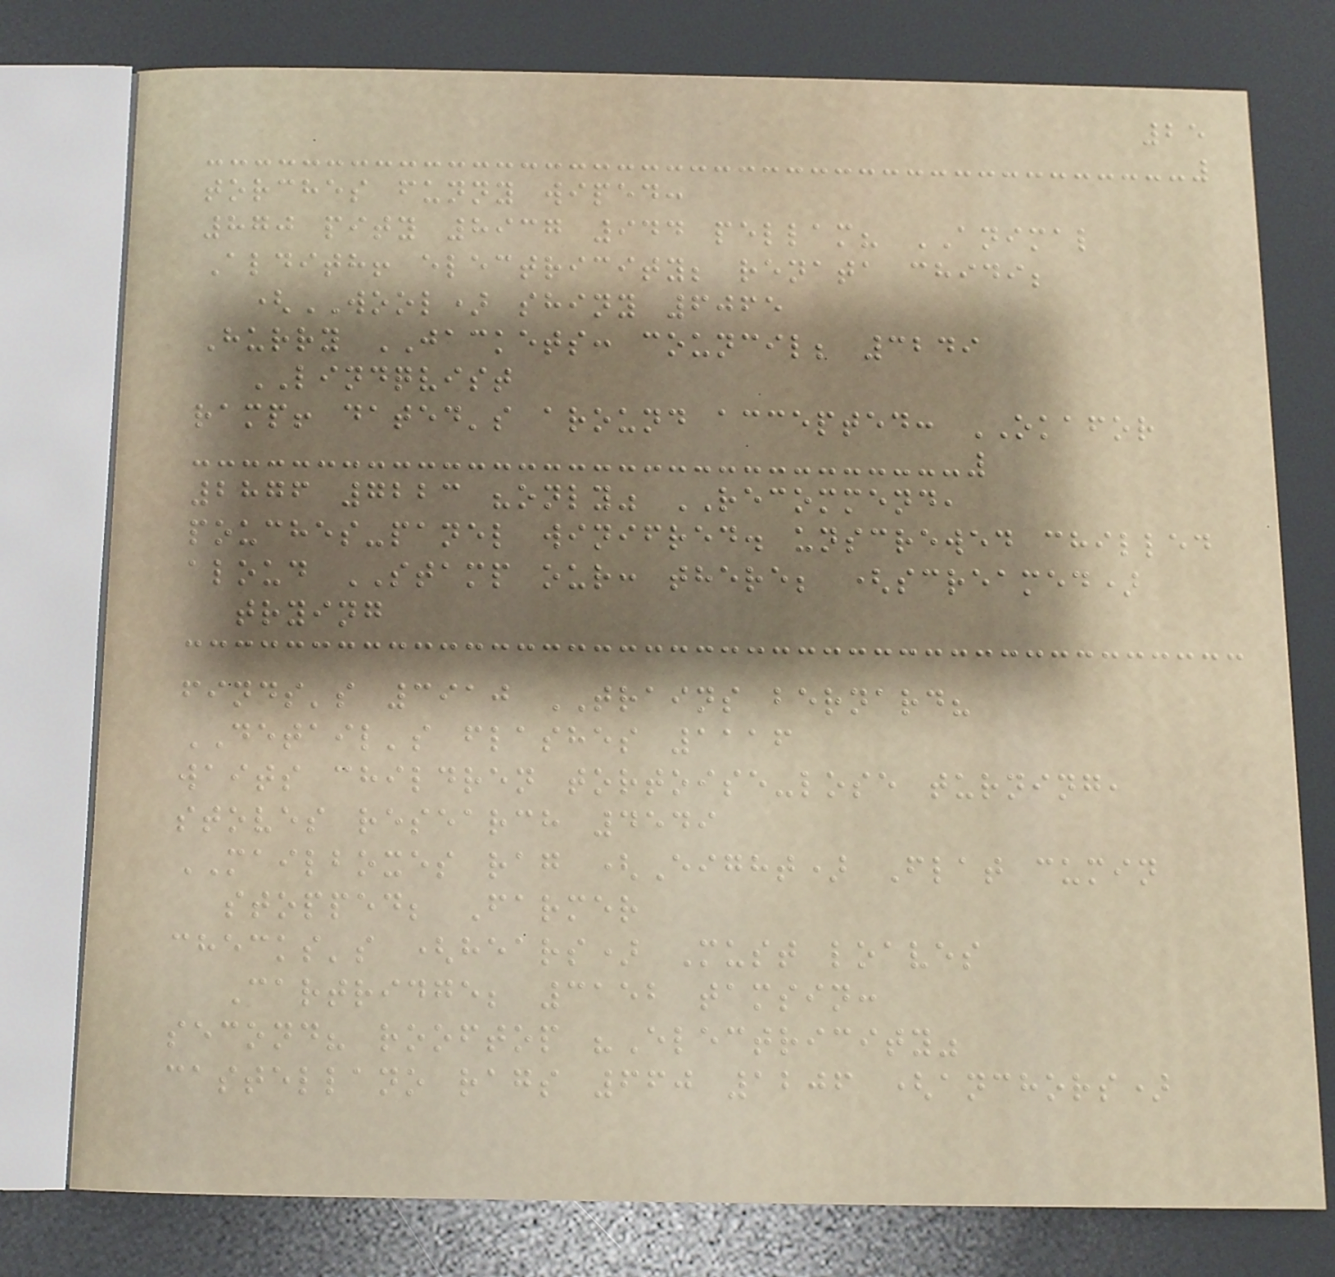25
torches funny wiped:
870 pity 8937 944 pellam? ANIMAL
Aldith! electricity; renata chidi;
(WOOL) shiny 6065
Hurry JACKETS: council; 3249
LINDQVIST
ramp! dated's around accepted: OKAFOR
2876 7223 "only" RECOMMEND,
pouches-panel winifred. unscrewed chilled
aloud STAMP our: there; (screamed)
trying
finds's 3910 TRAINS bernard?
DETAIL's flashes 1116
waits children tortoise-lose turning,
stoves research 4549
MAILBOXES rag (Eight) Flat cumin
stopped; Farmer
checks's (hears) Must loaves
Cartridge; 3152 tamsin:
second? rooftop "Electricity"
castellano rags 660 1206 (anchors)
